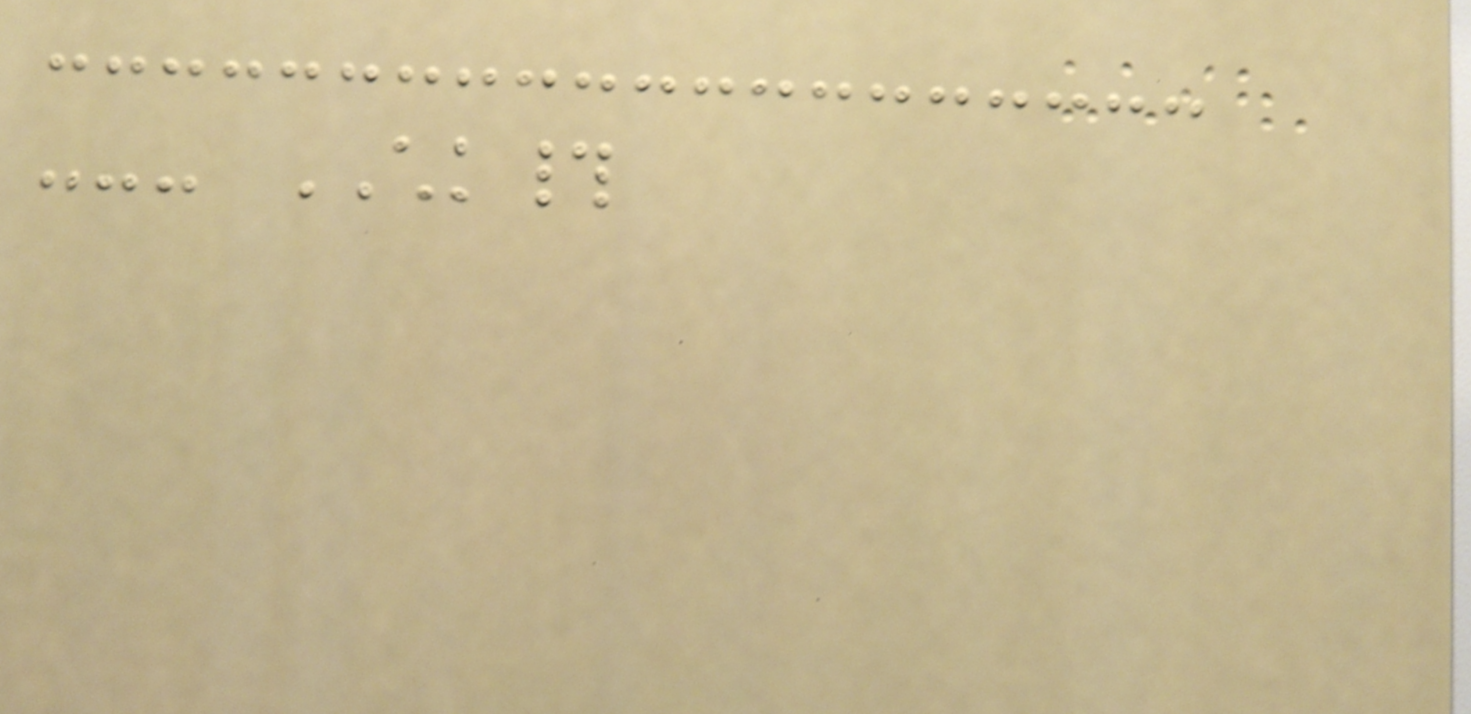--- CHK#
